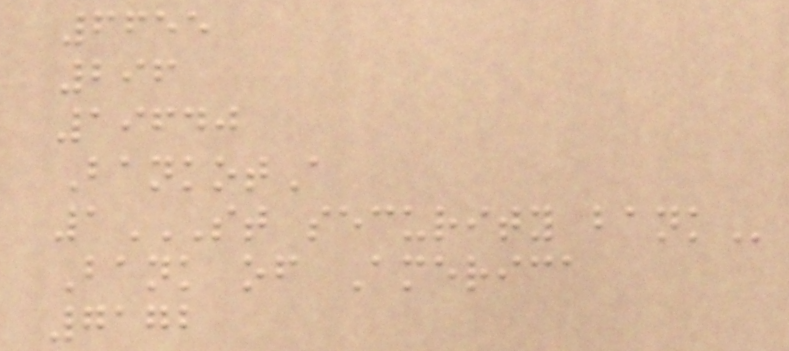6655
296
19640
BankotA
1ST SECURITY BANK
Bank of America
7172
